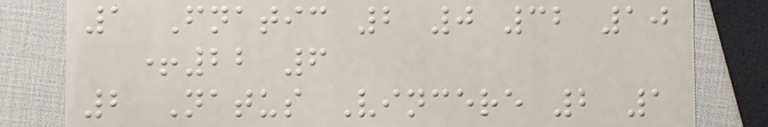1 Fnatic 2 0 32 10
+22 6
2 Natus Vincere 2 1
